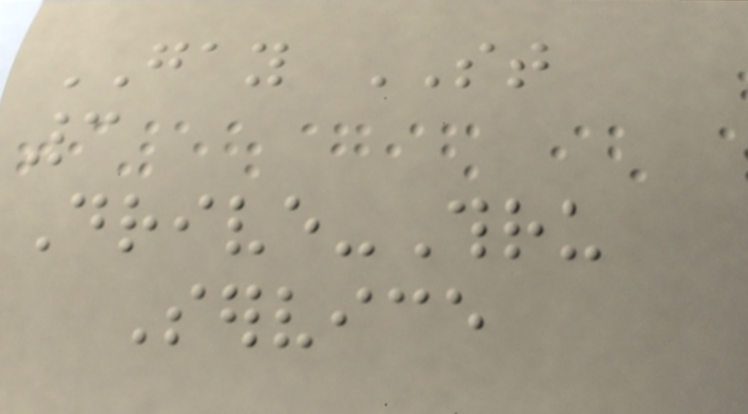GAY ST
3
Drive-Thru
Service
